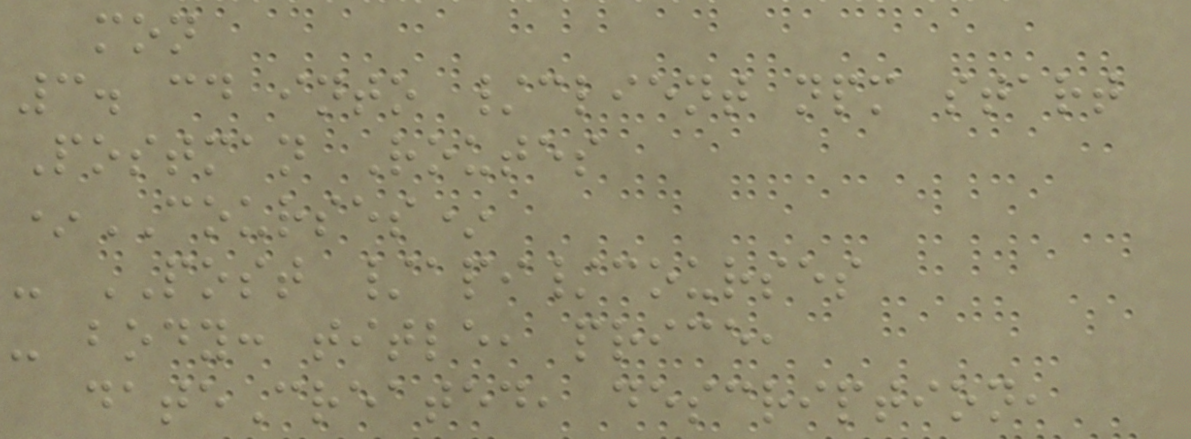mon
3. cd into /client npm start
Postman Routes
*COURSES*
- POST /api/courses
- body: title, price,
dateCreated, description,
